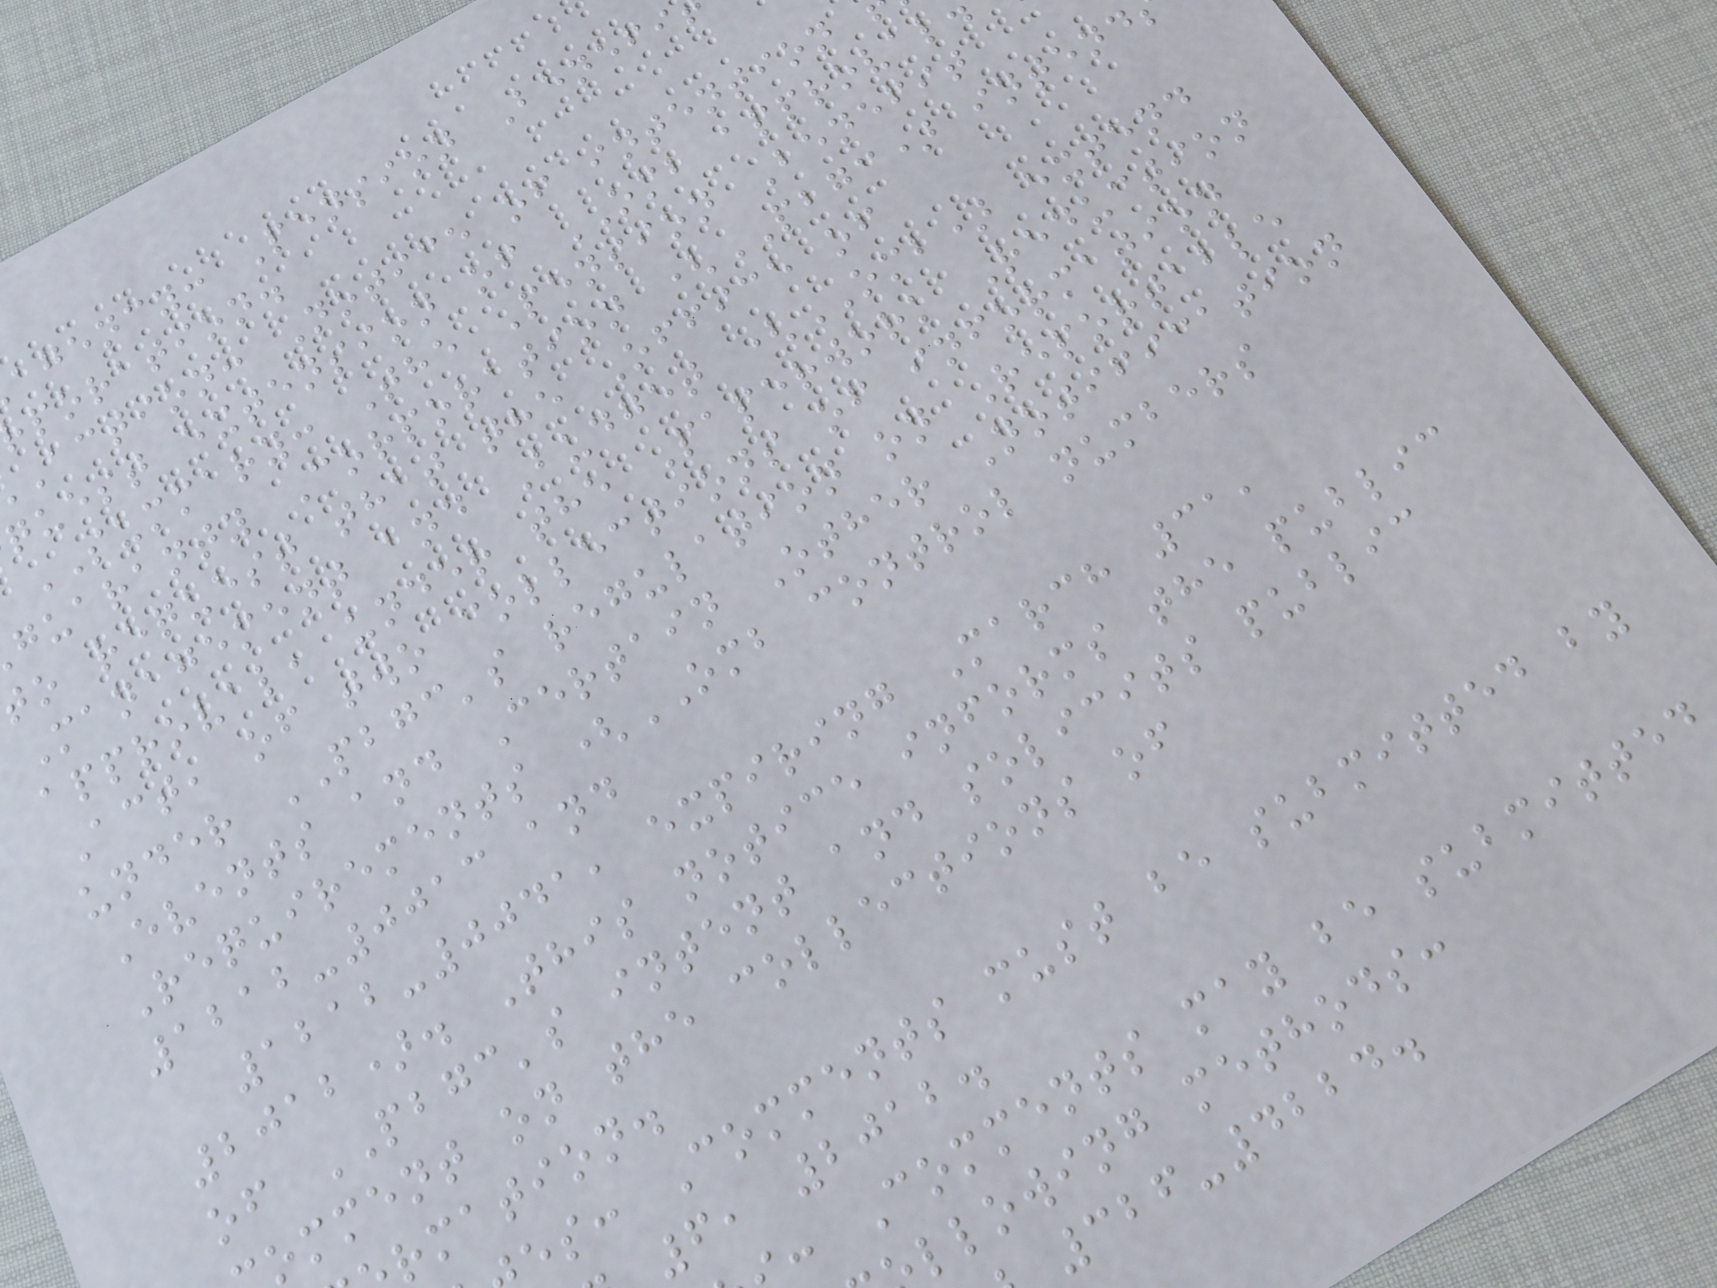agency: Pension Benefi
poration.
action: Notice of intention
quest extension of OMB approval
SUMMARY: The Pension Benefit
guaranty Corporation (PBGC) intend
to request that the Office of
Management and Budget (OMB) extend
approval, under the Paperwork Reduction
Act, of two collections of information
under PBGC's regulation on Reportable
Events and Certain Other Notification
Requirements (OMB control numbers
1212-0013 and
1212-0041, expiring March 31,
2012). This notice informs the public
of PBGC's intent and solicits public
omment on the collections of
rmation.
es: Comments must be submitted by
6, 2012.
: Comments may be submitted
llowing methods:
326-4224.
